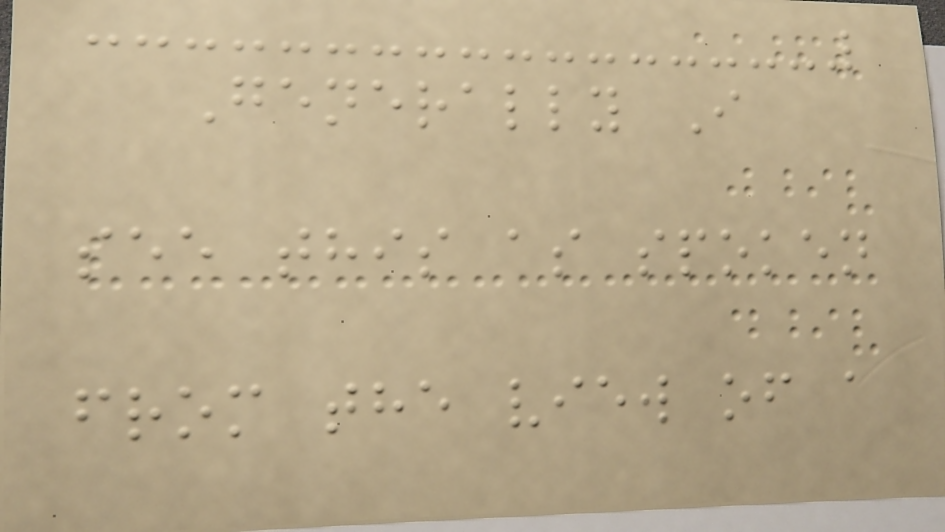Generally I
see this as spoken
from the view of a
